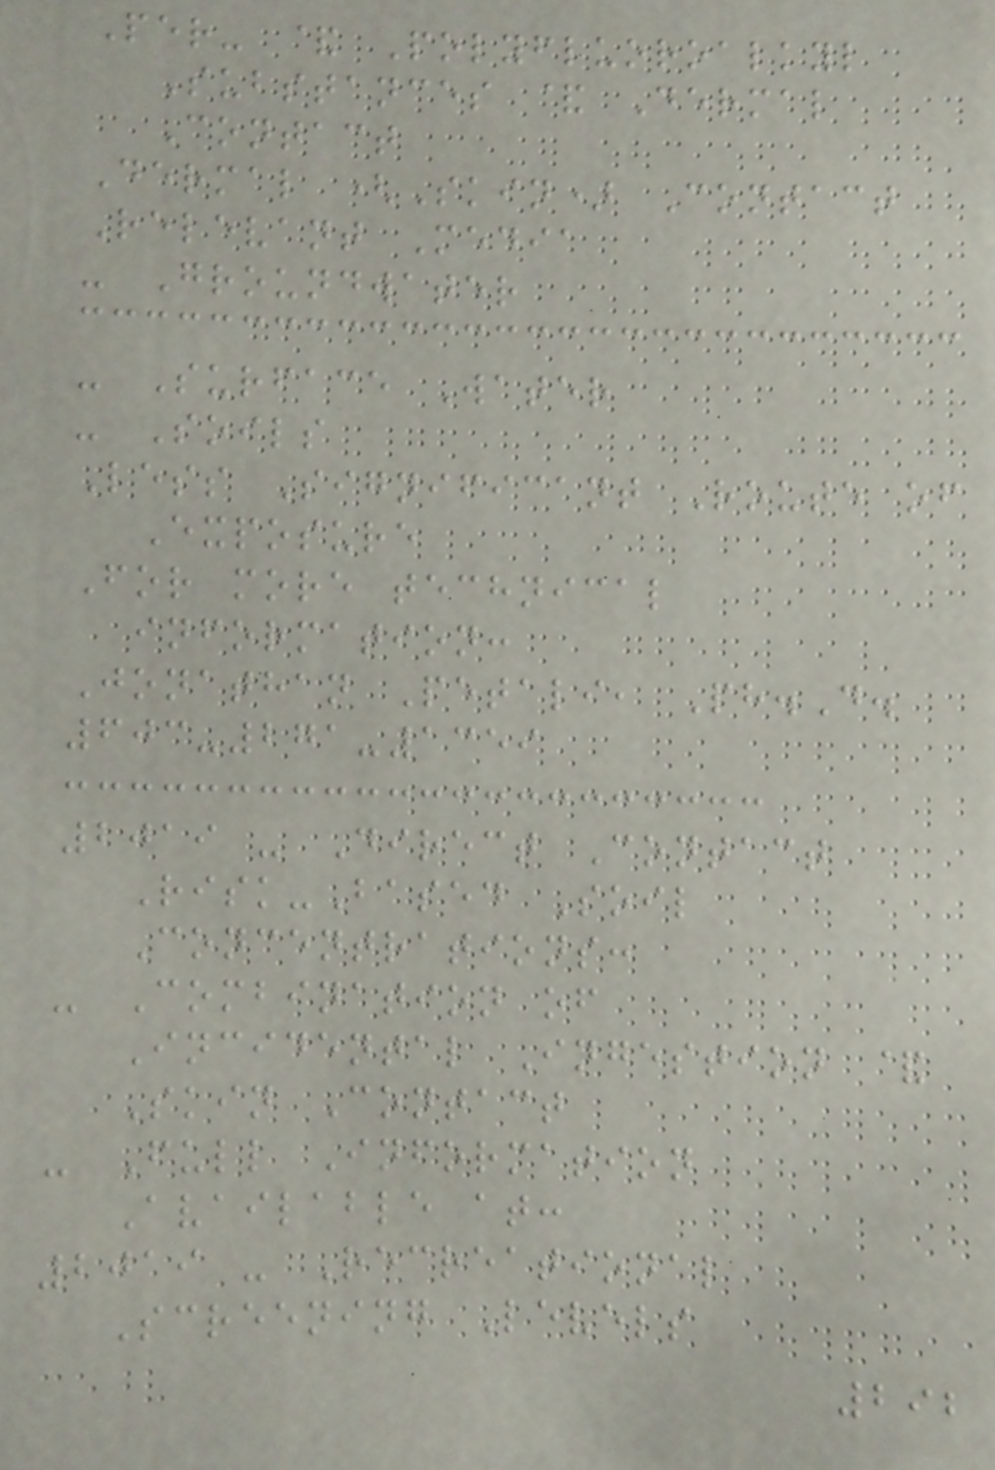Per- & Polyfluoroalkyl
Substances & Dermal
Contact
Dermal (Skin) Contact
Relevant Media
- Groundwater
- Surface Water
- Soils
Less Significant Route of
Exposure
For more technical
information:
Jonathan Petali, Ph.D.
603-271-1359
2019 - Direct Contact
Risk-Based Soil
Concentrations:
- Combination of
Incidental Ingestion &
Skin Contact
- Full Information
Available at:
2019 - Recreational
Screening Levels
292
